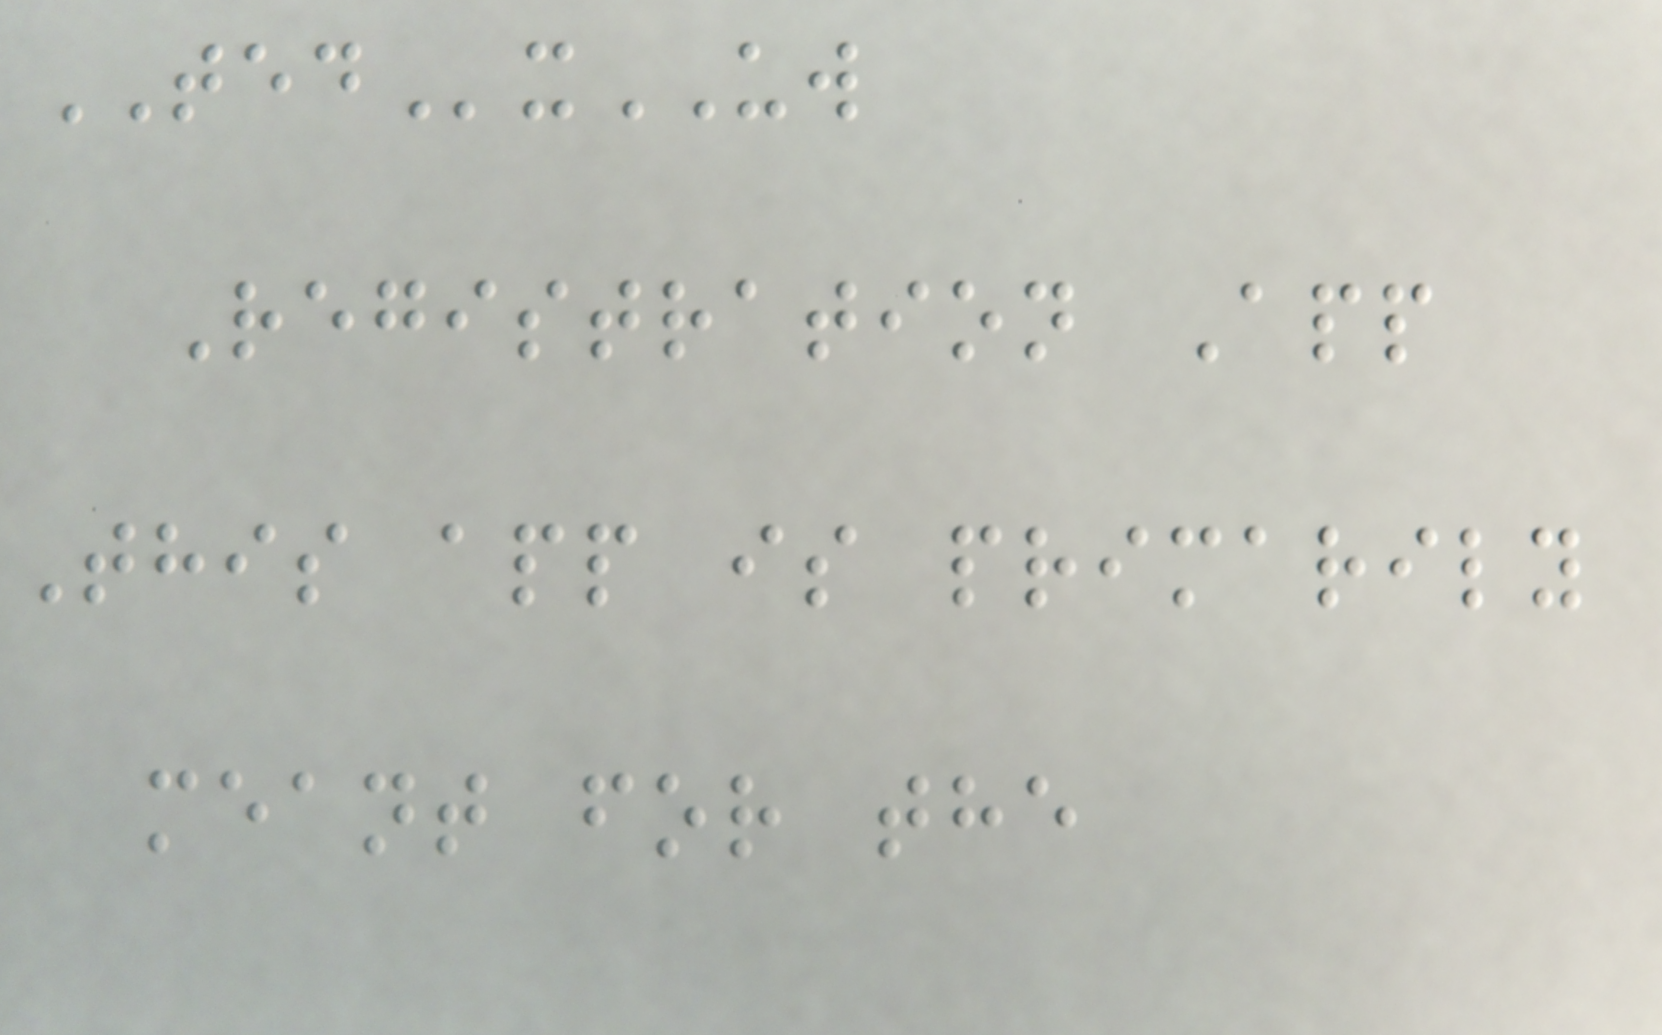TEDxUW
Registration App
This app is primarily
meant for the
